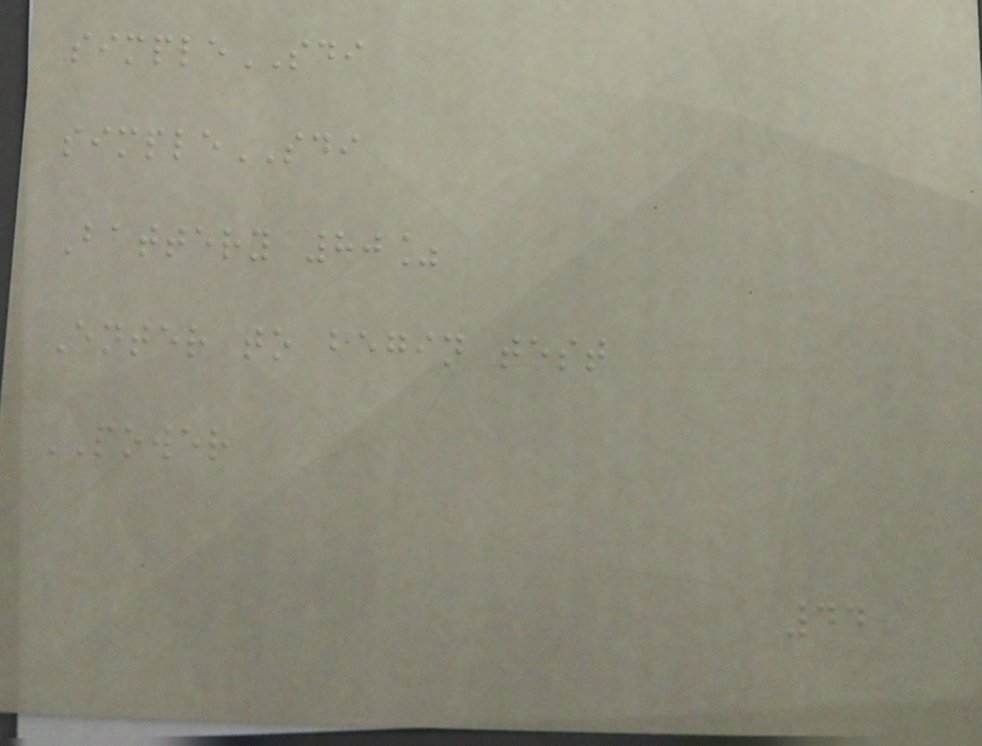simpleSDI
simpleSDI
Battery 80%
Enter to begin test
POWER
44
